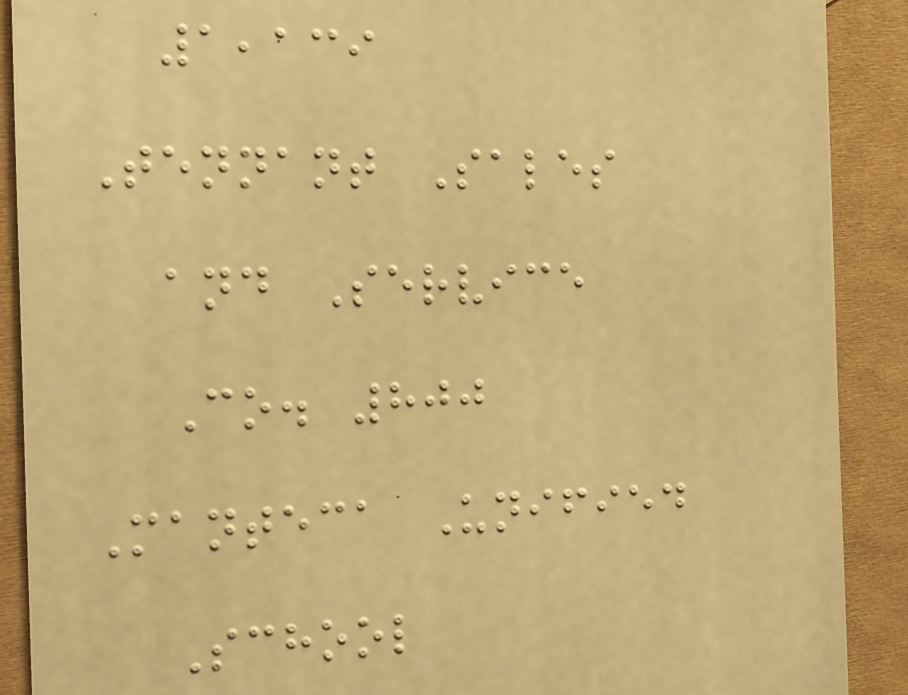1,139
Tennant Sales
and Service
Co. 800
Manteca Unified
School
